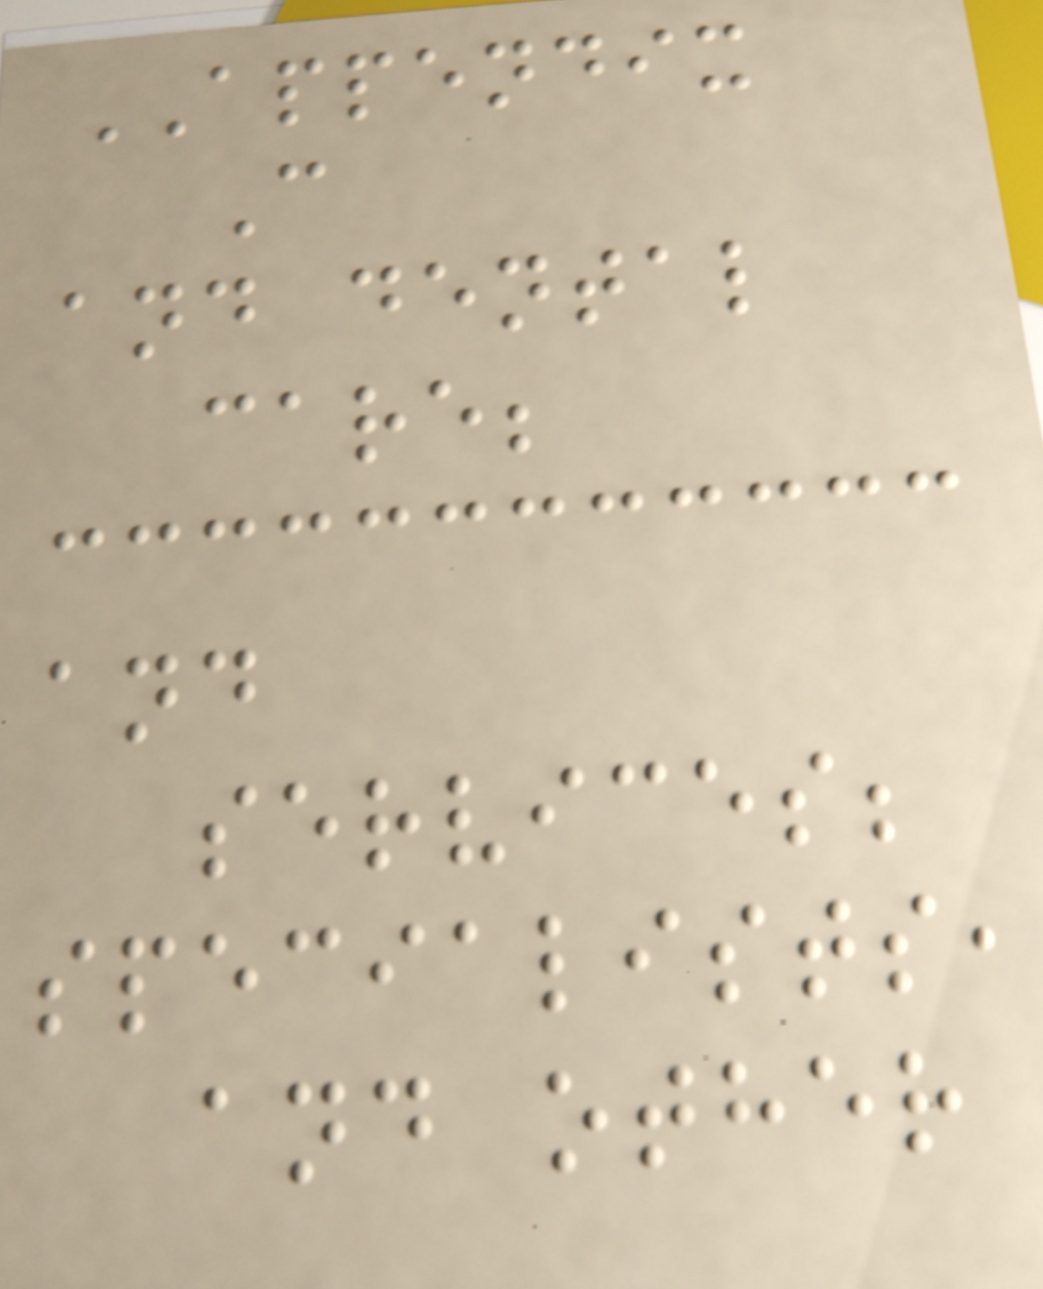APPENDIX
C
and dental
care;
and
services;
specialists,
and other
